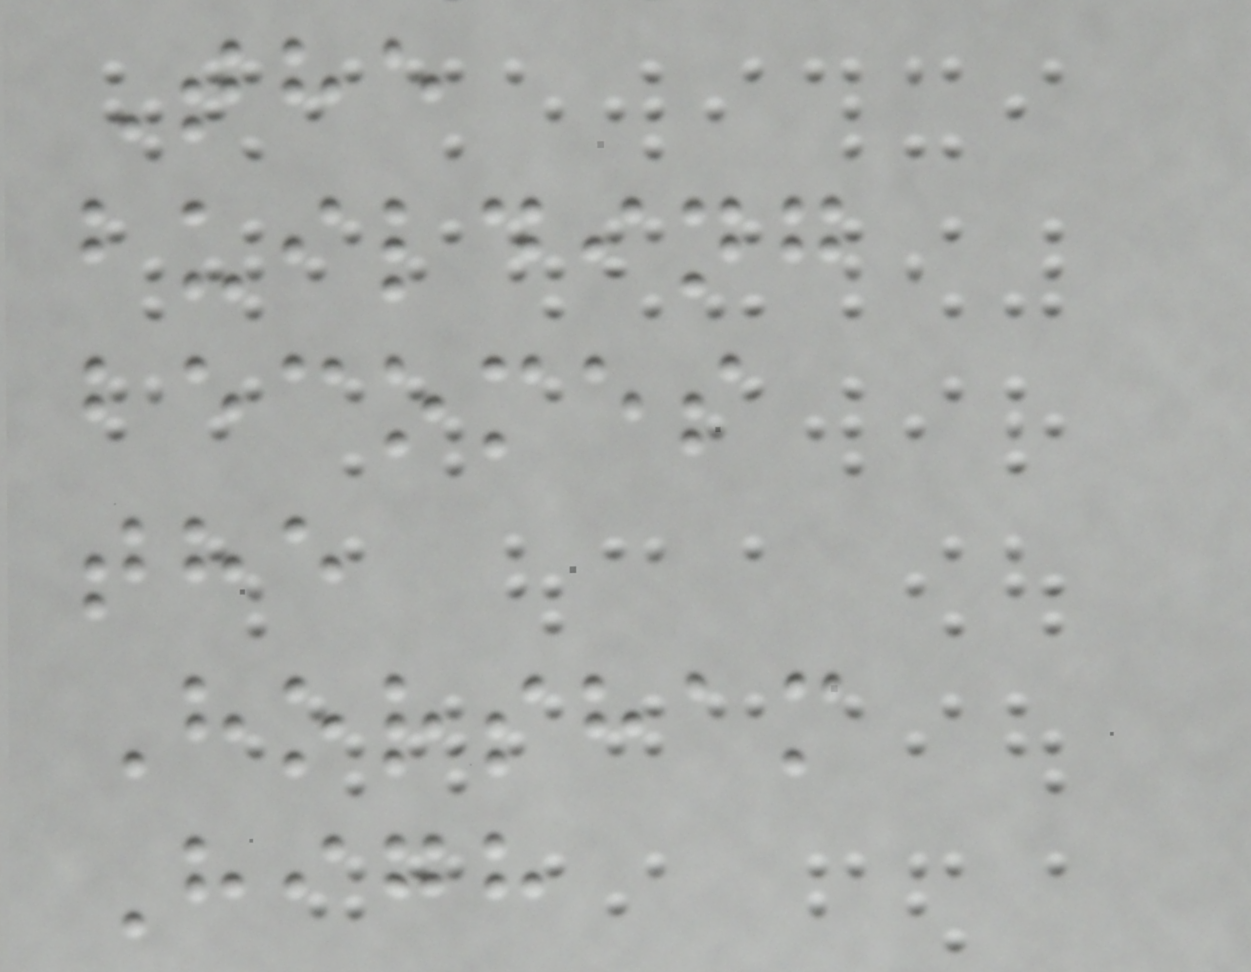The
building
becomes
the
Horsham
High
